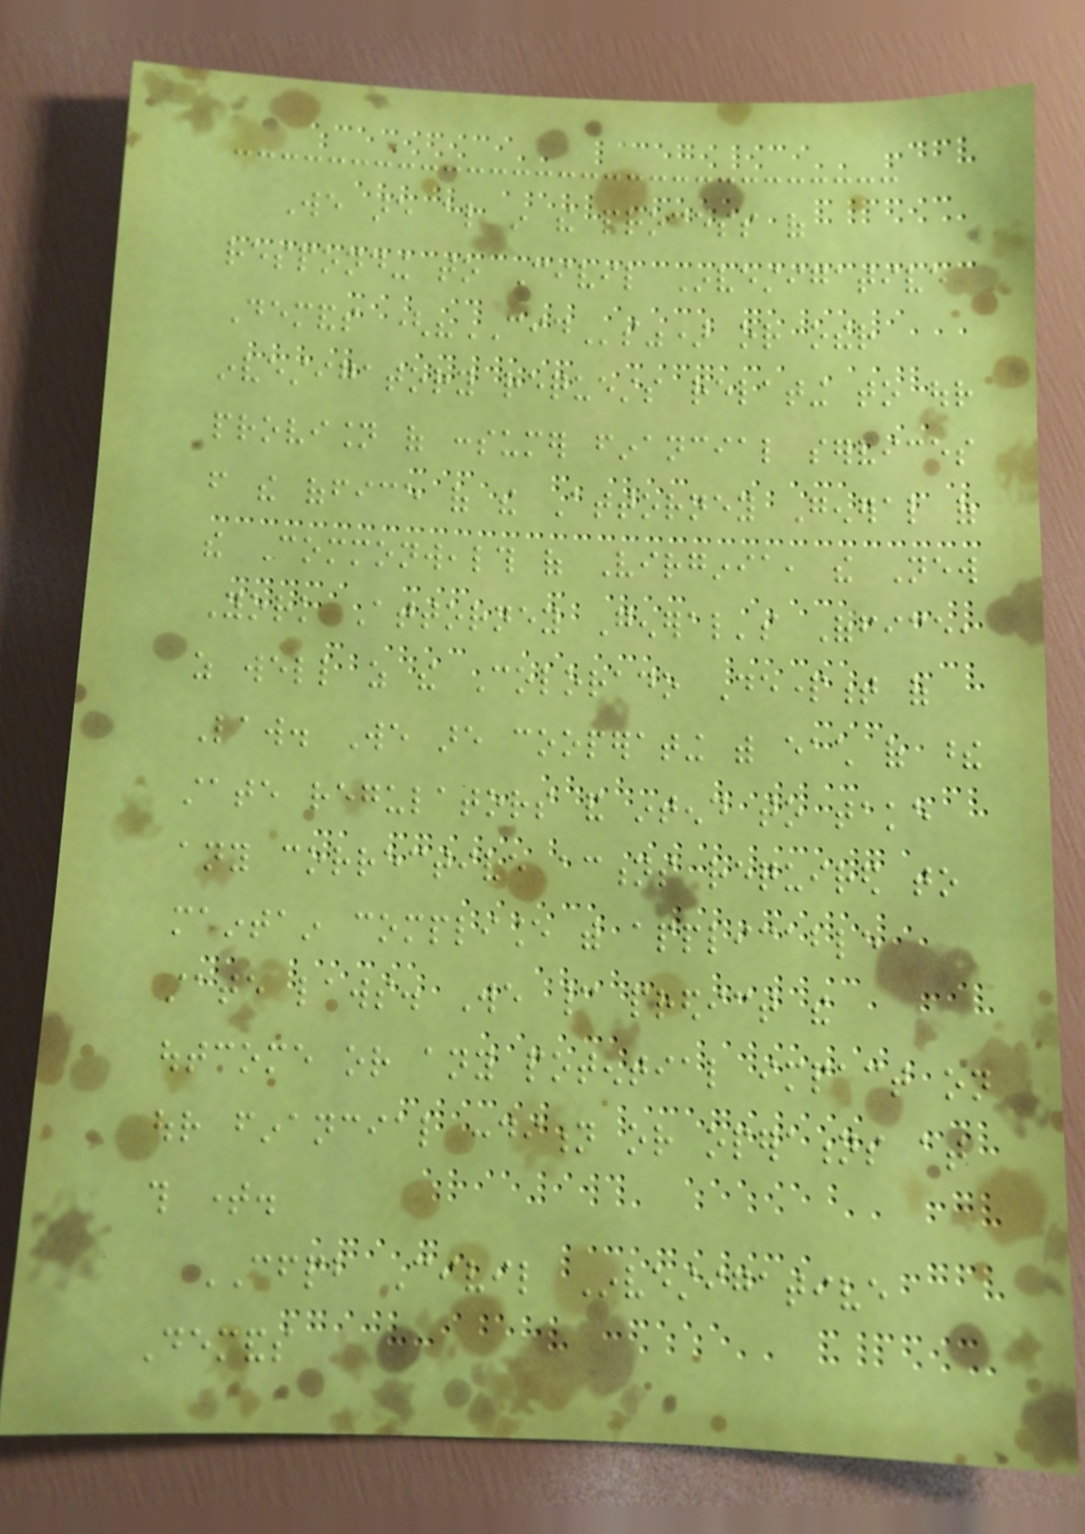We are also in the process of
responding to Civil Investigative
Demands ("CIDs") or other
investigatory requests relating to our
provision of consumer financial services
from the office of the Attorney General of
the Commonwealth of Virginia, the New
York Attorney General's Office,
as well as the Colorado Department of
Law. We are cooperating with each of these
state regulators and intend to take
any corrective actions required to
maintain compliance with applicable
state laws. We cannot predict the
outcome or any potential impact on
our financial condition or operations at
this time.
CFPB Civil Investigative
Demands
